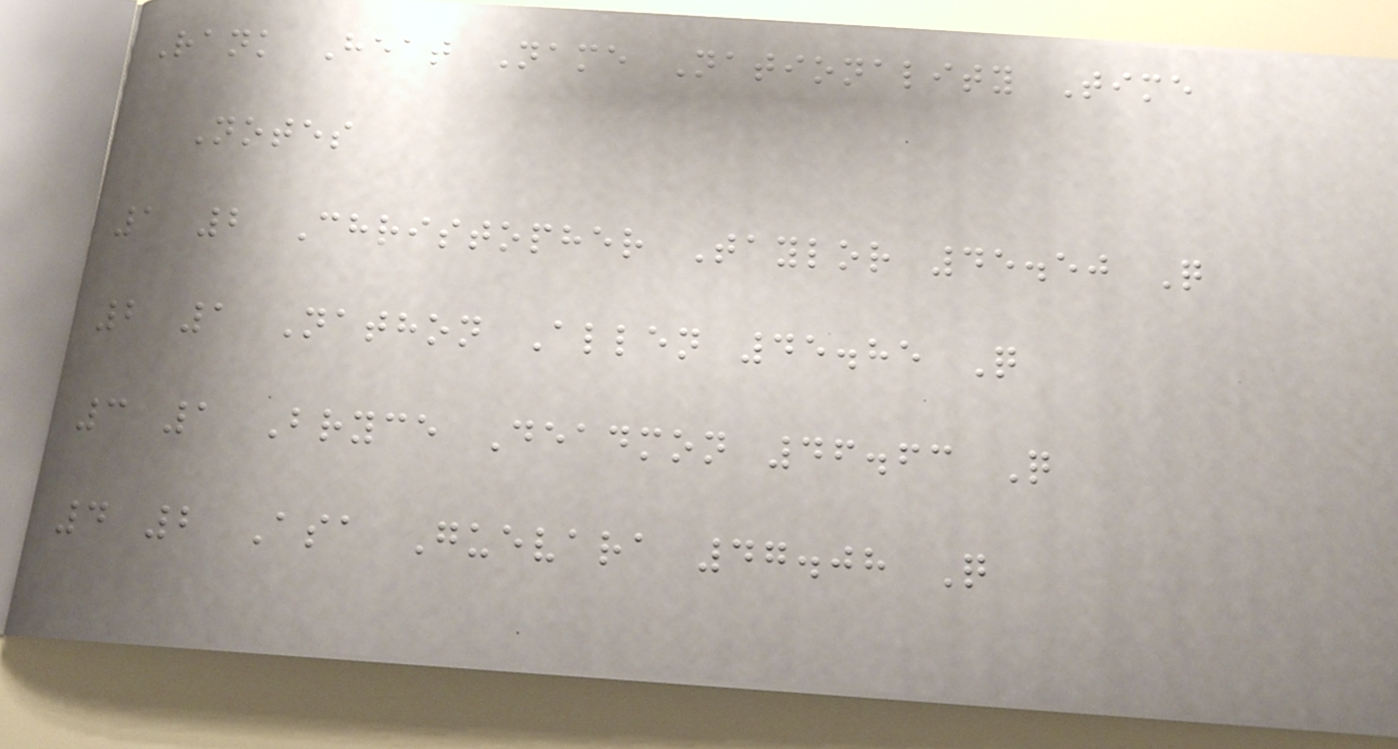Rank Heat Name Nationality Time
Notes
1 2 Christopher Taylor 45.50 Q
2 1 Nathon Allen 45.85 Q
3 1 Bryce Deadmon 46.63 Q
4 2 Asa Guevara 47.08 Q
